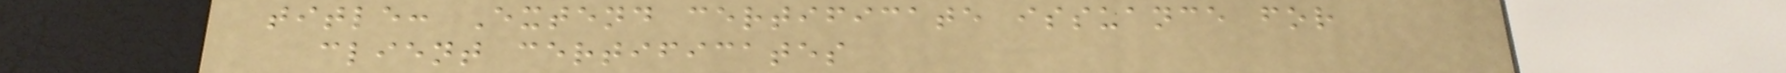title: Extend certificate issuance for
client certificates
